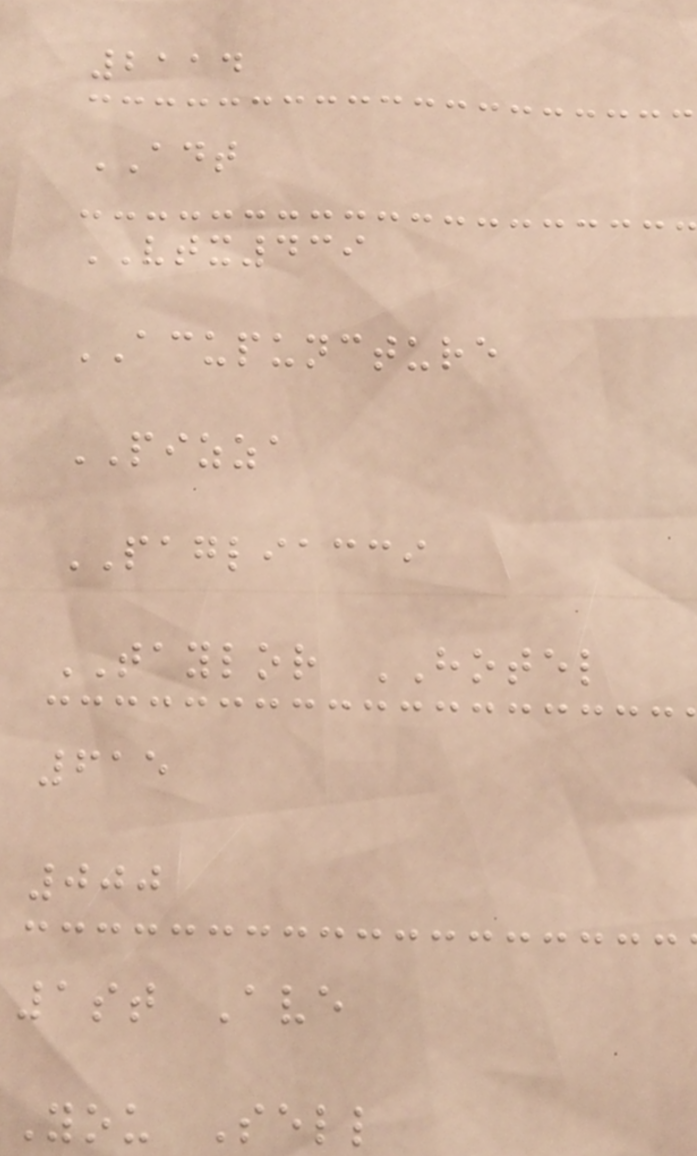2114
ADT
VTX439
ACUPUNCTURE
PIZZA
PAGLIACCI
TAYLOR HOTEL
615
000
1st Ave
You Sell
